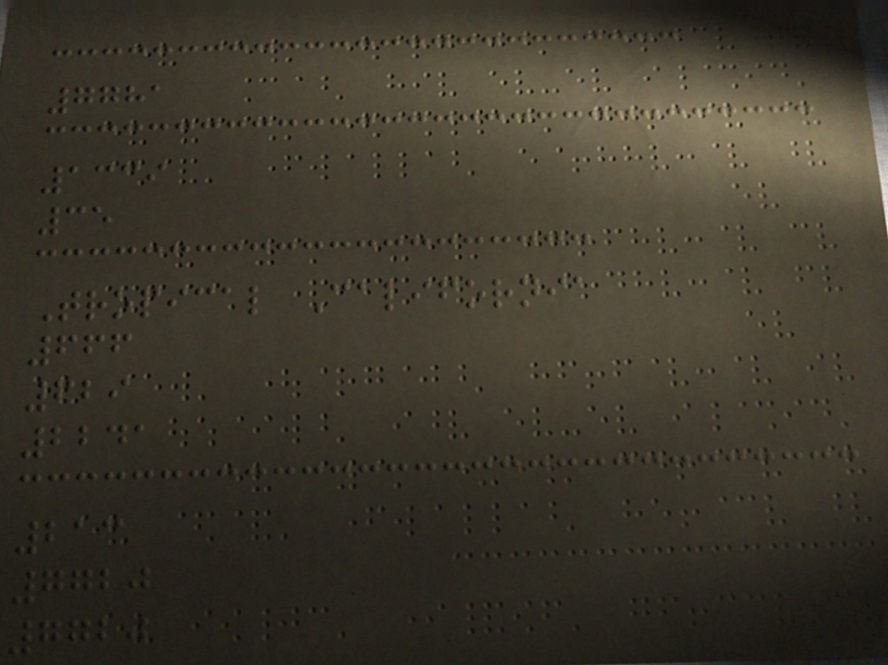7781
1339
35
Tropical California
666
629
2241
213
7720
7720
